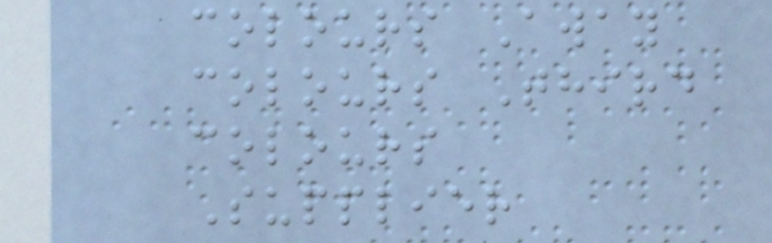colours Away
colours Third
colours
Supplier
